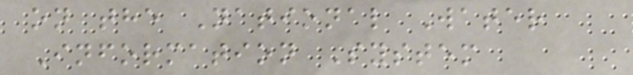on the National Water
Information System
